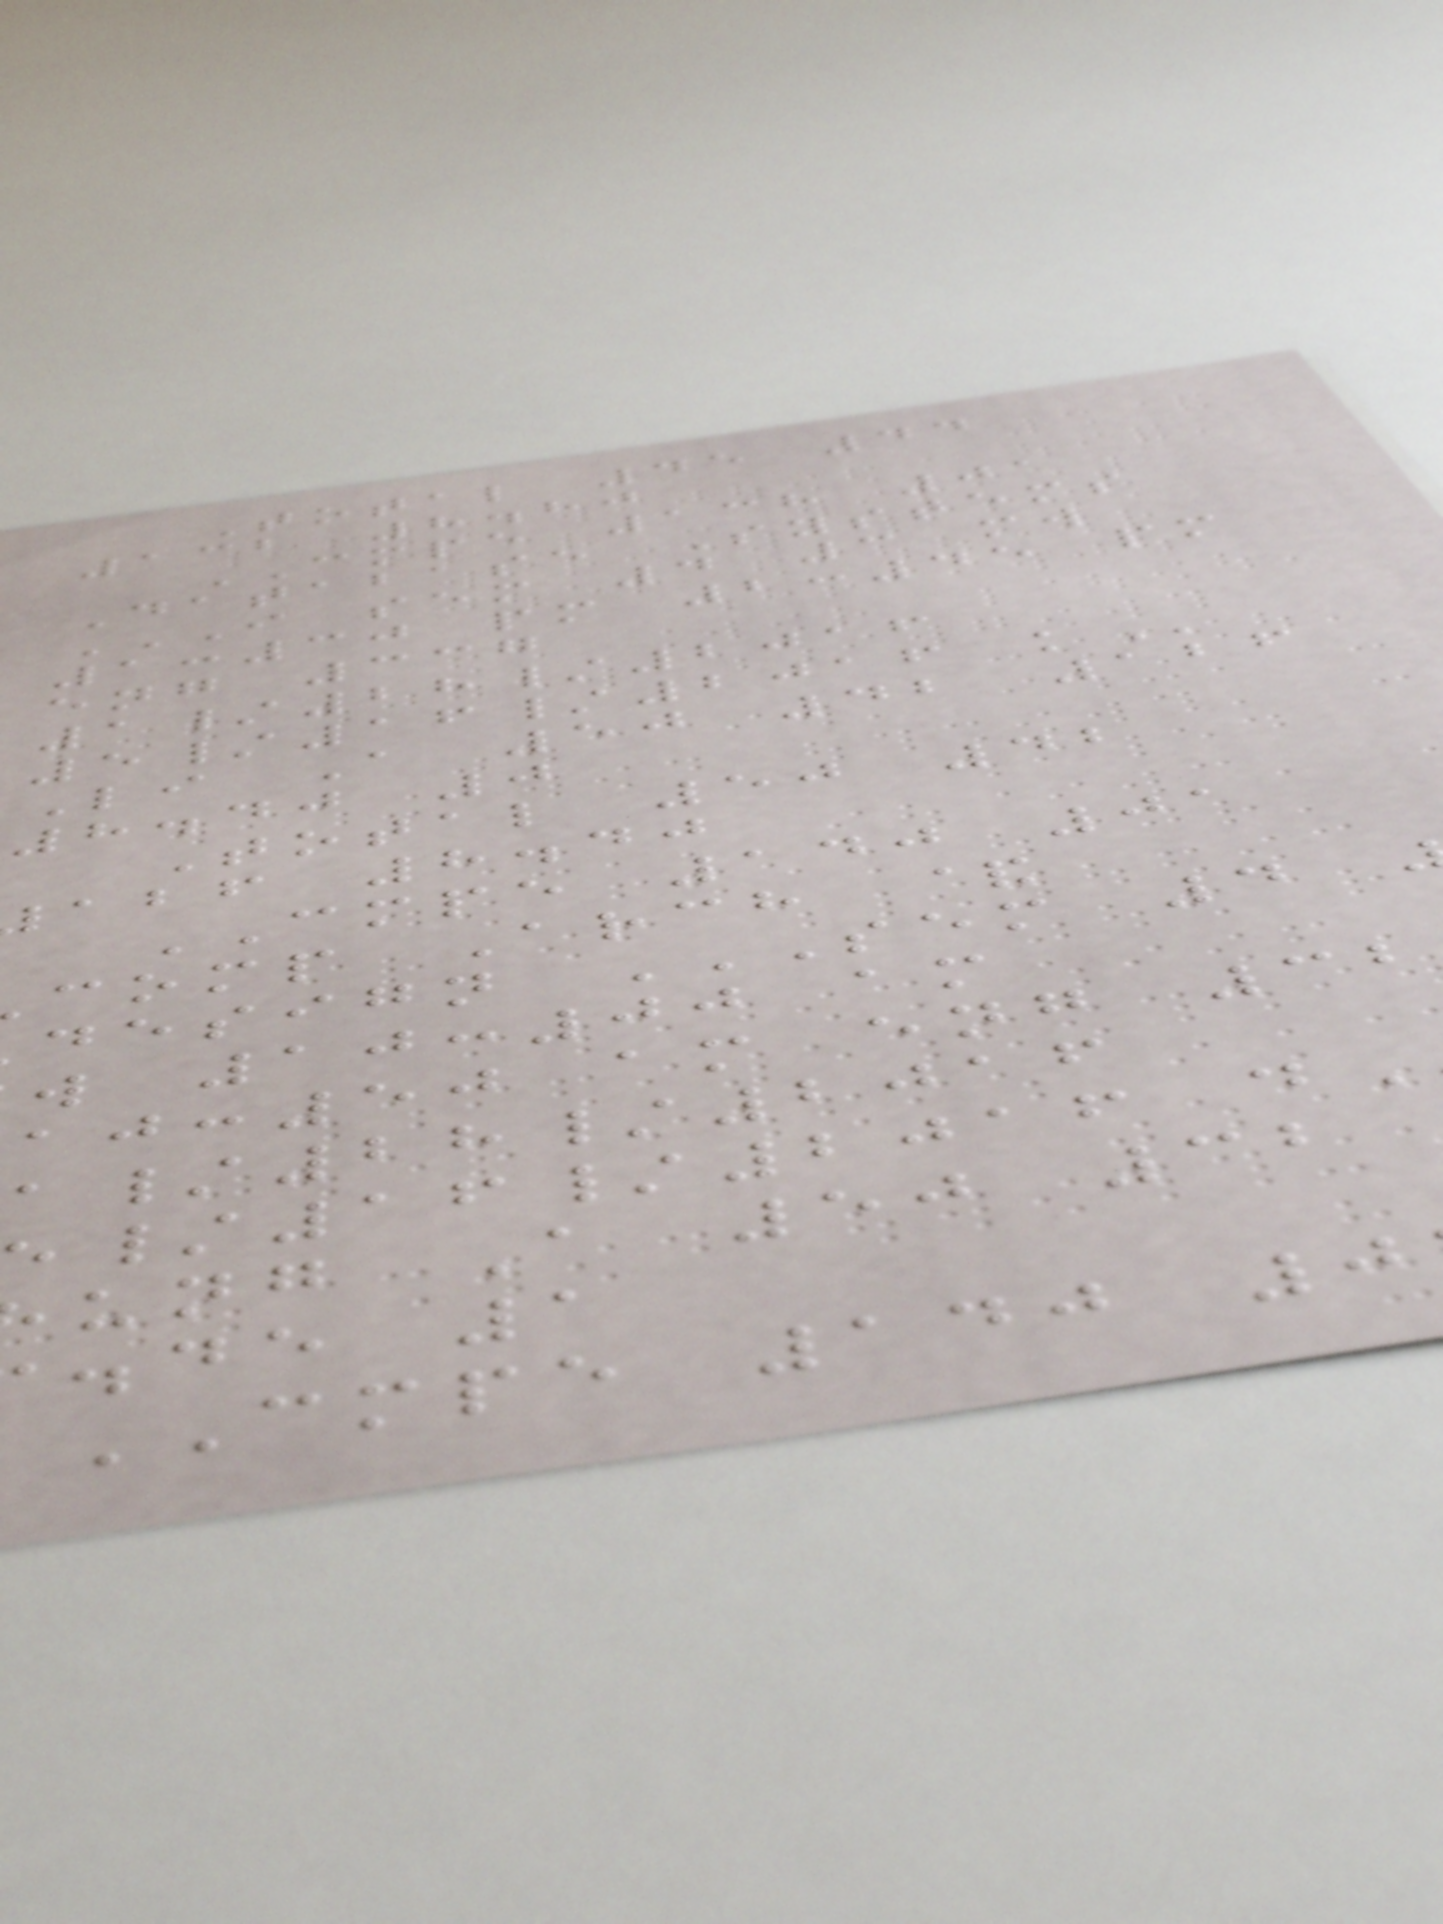Total 45 44
132 8.80
CMPE 138 01
Database Systems
I SEM 4 3 MW
1:30 pm 2:45 pm
eng 337
1/28/2016
5/16/2016
Li A 50 42 126
8.40 0
Total 50 42
abf 8.40
CMPE 140 01
comp Arch &
w 10:00 am
:50 am eng 32
/28/2016
/16/2016
ung A 50 32
.de 1
CMPE 140 0
